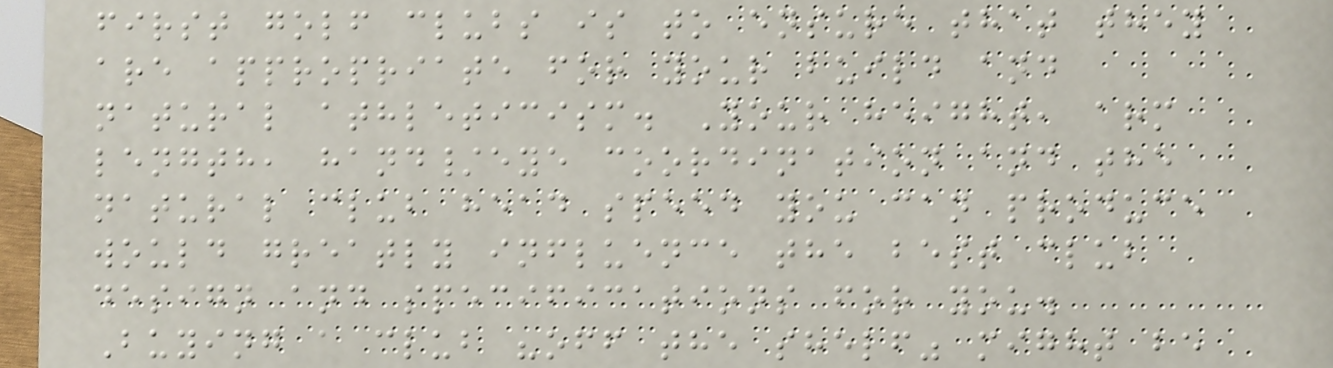first golf clubs is to ensure that they
are appropriate for your build and
natural athleticism. Your height, arm
length, hand/eye coordination and the
natural club head speed you can produce
would greatly influence the best club
design and specifications for you.
Buying a club "off the shelf" might be
